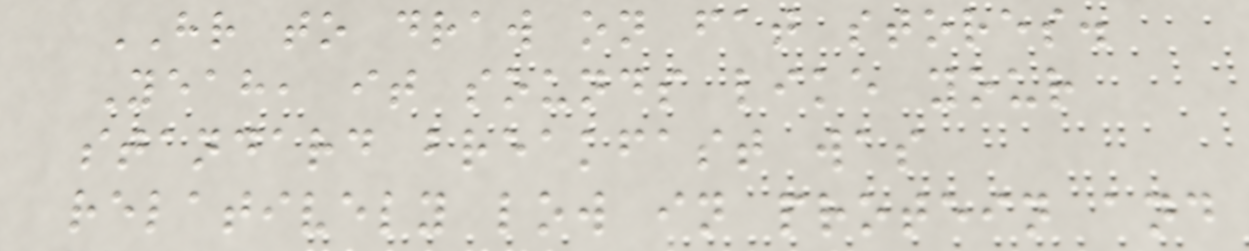HR to draw on fat stores.
Yeah, it sounds like your
standard breakfast was
relatively low in protein and
